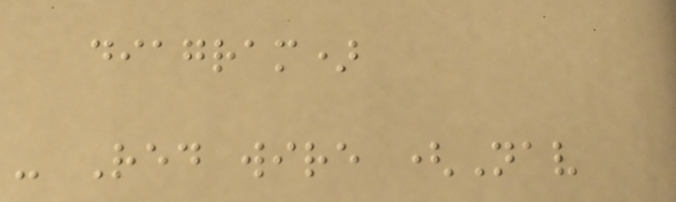diagram)
- Red wire (Nav
